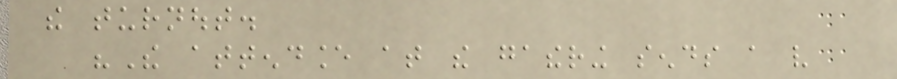the turnout.
"The attendance at the gathering sends a very
